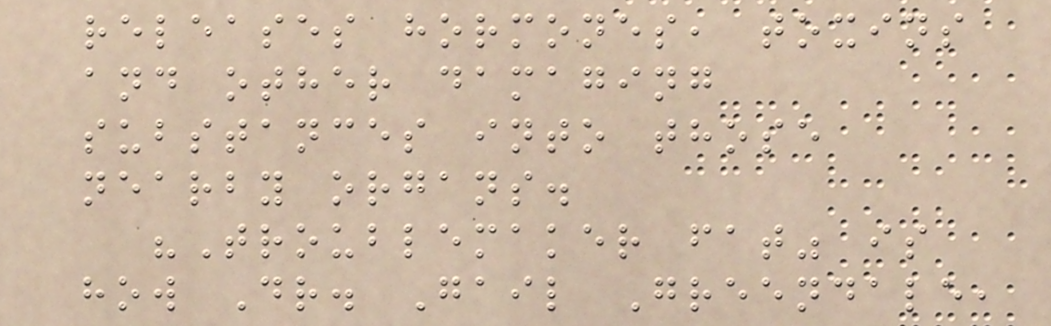releases hormones, toxins
and other damaging
substances into those
nearby organs.
"Troublemaker fat" is
how Dr. Gail Greendale,
